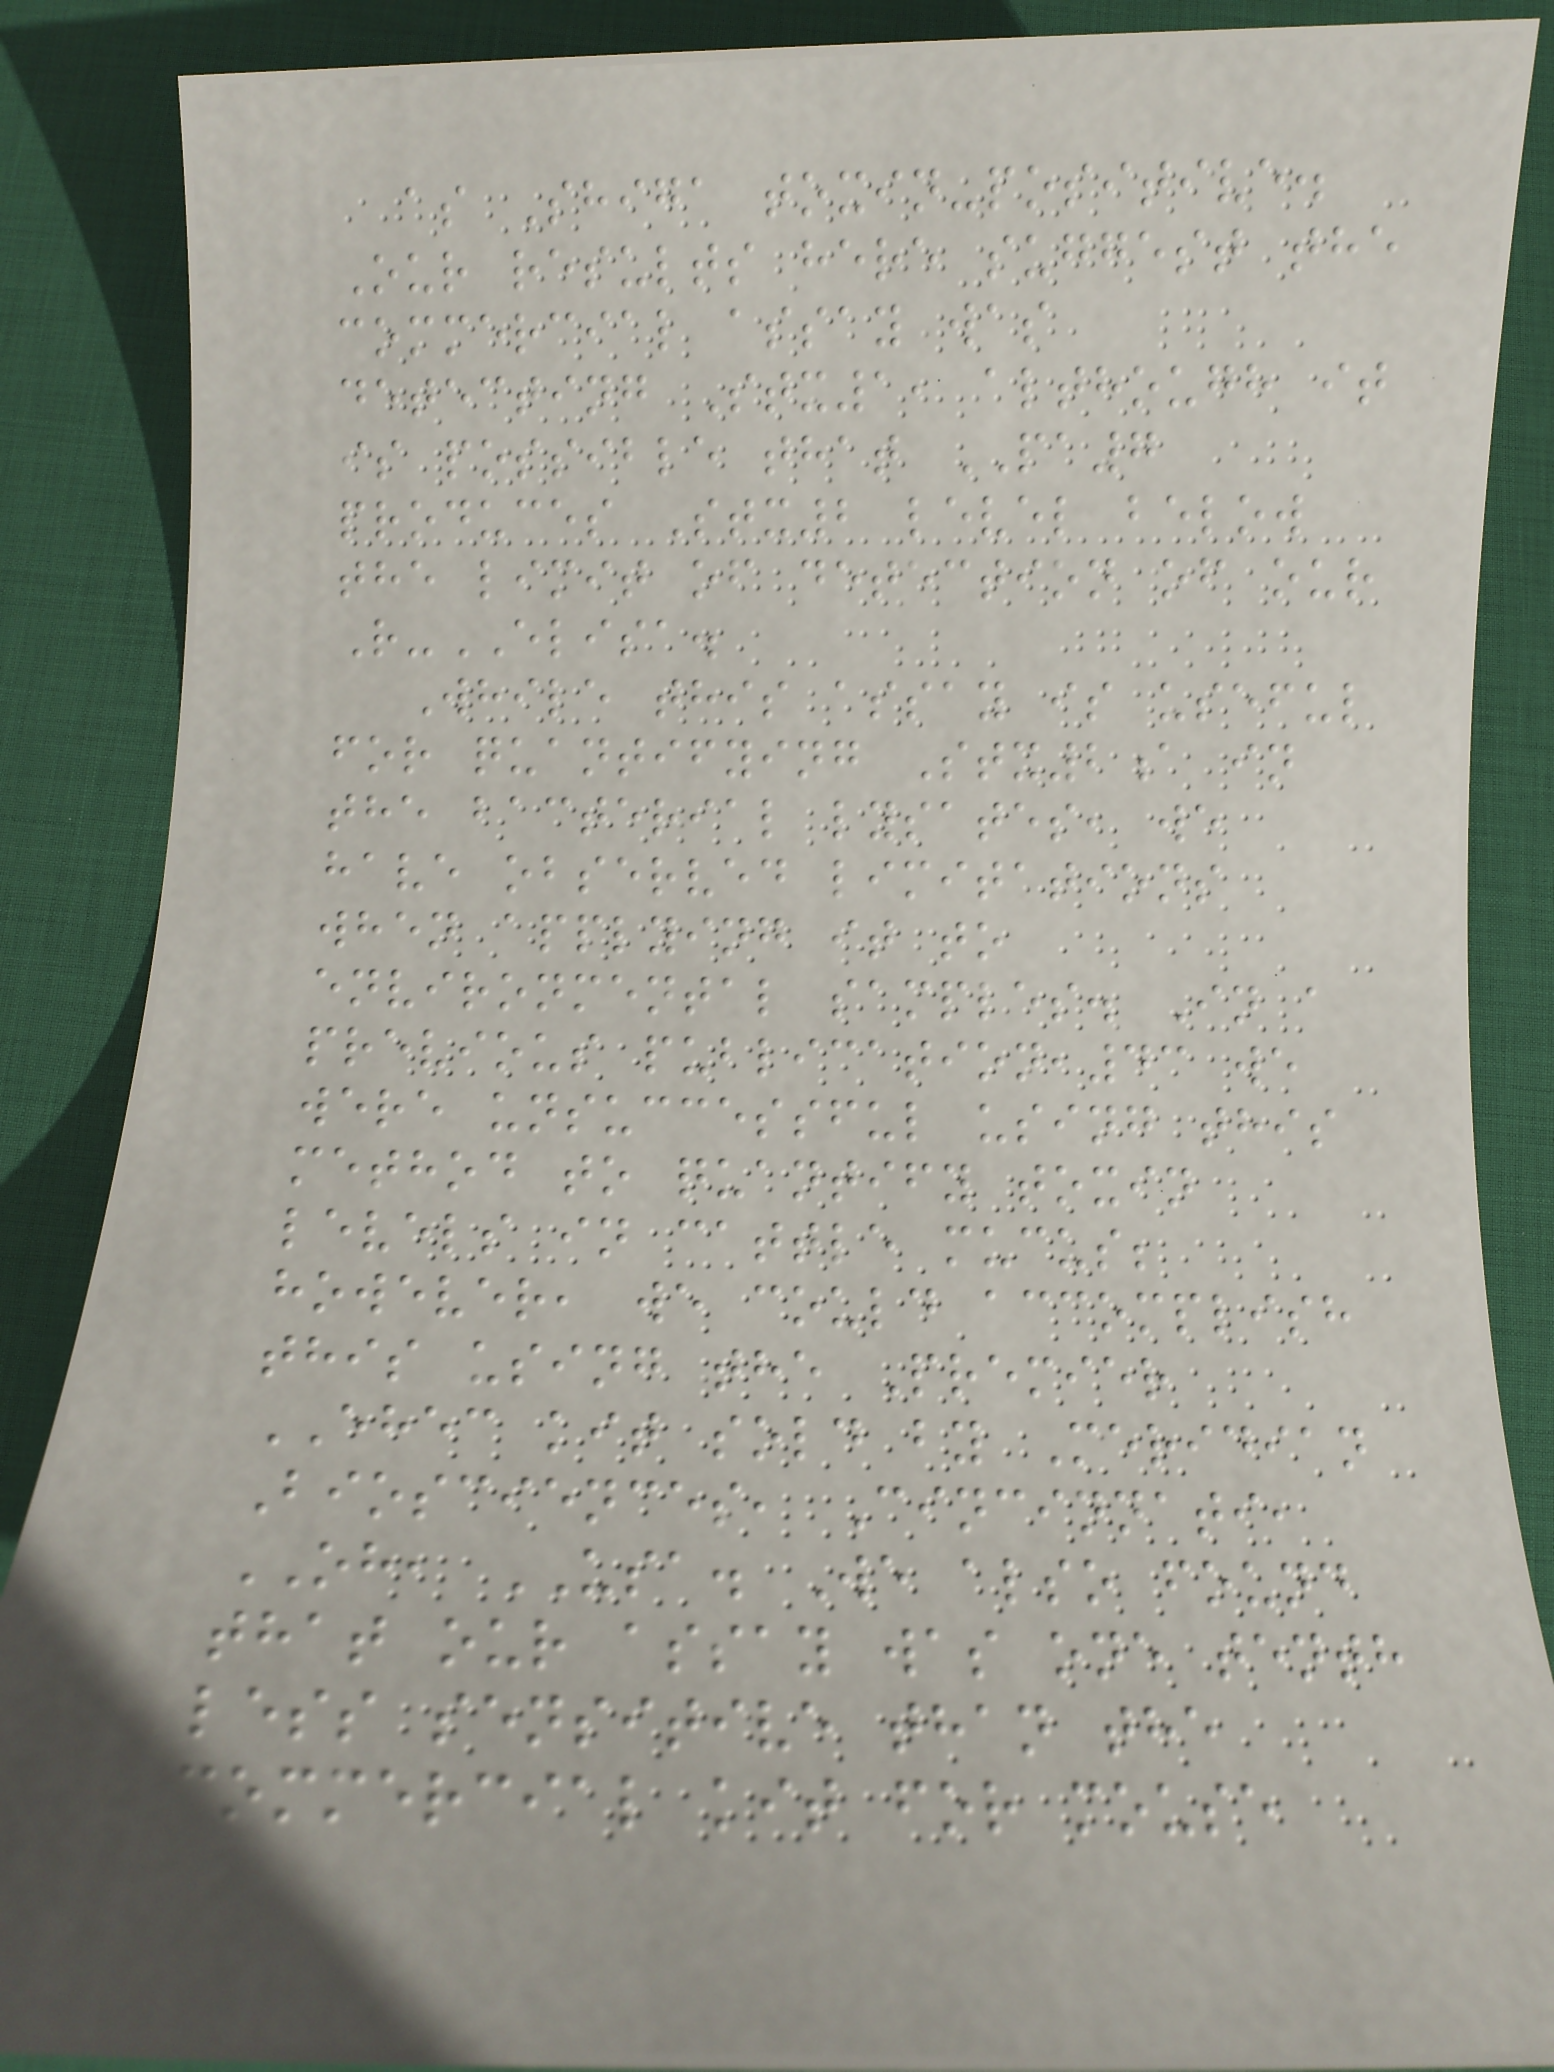as Shiga toxin-positive.
Our results here suggest the
commercial assay was
detecting Stx1, although it
is possible that PA7
produces Stx2 level below
the limit of detection of our
R-ELISA.
While this assay is useful
for quantifying Stx2a in
the bacterial lysates, we
have observed limitations
when applying it to
environmental samples. In a
previous publication,43 we
were unsuccessful using this
method to quantify toxin
levels in cattle mucus;
however, we could accomplish
this using the Premier
EHEC kit sold by Meridian
Biosciences, Cincinnati,
OH, USA. We also found
that our assay was one tenth
less sensitive than the
commercial kit for mouse
